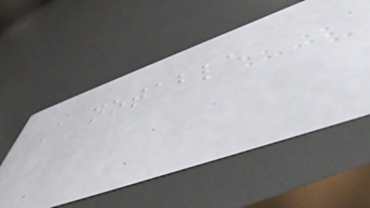A notable
